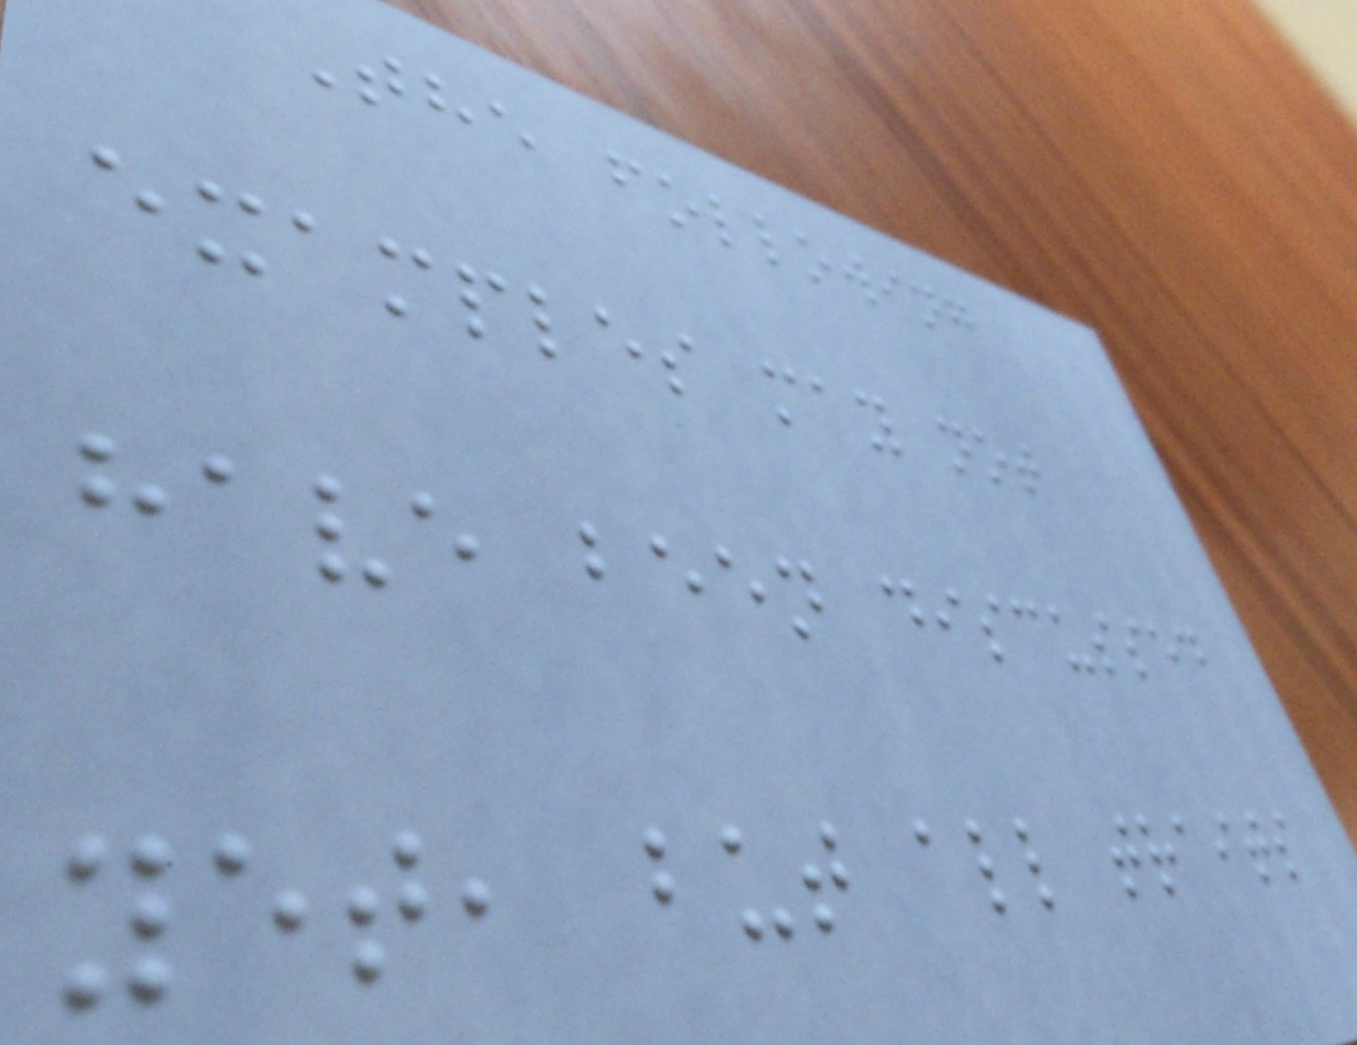The following
examples may not
have been discussed
yet, but all traits
